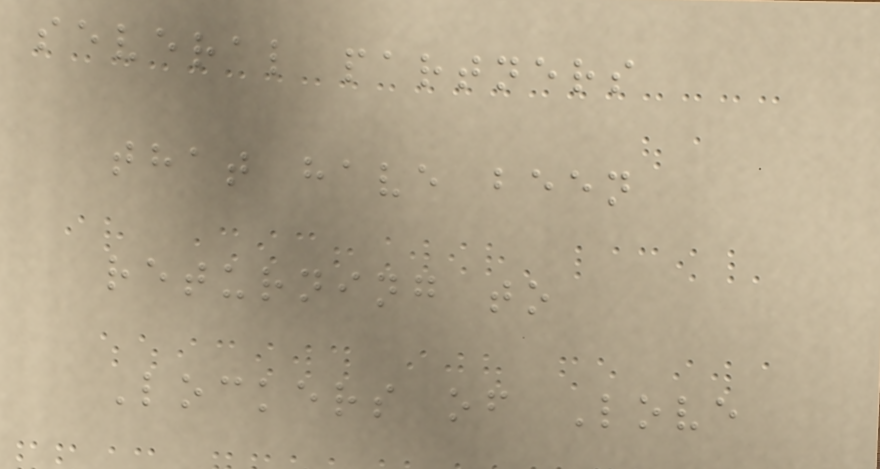several partners
that have been
returning to
Lockers of Love
